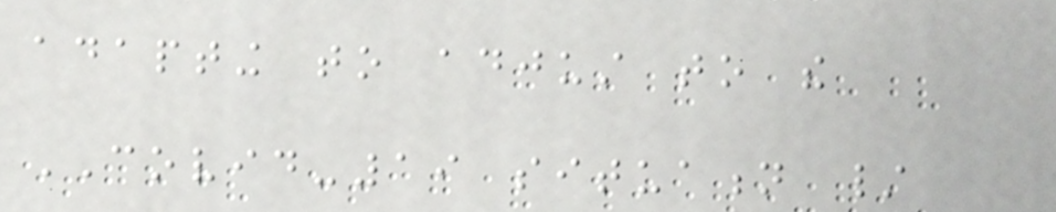adapting to adjust to the
COVID-19 situation /
